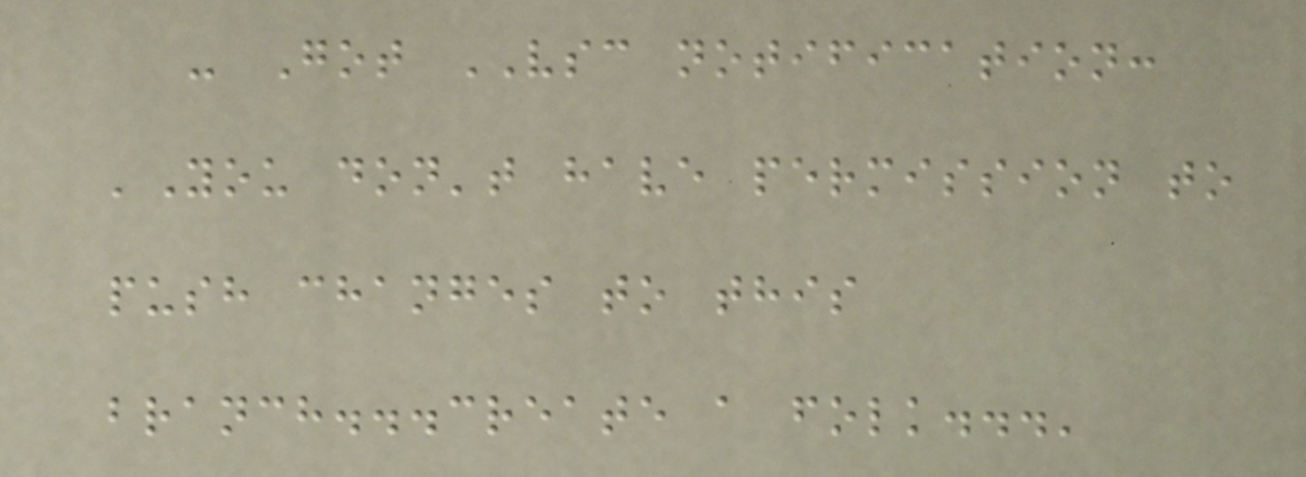- Got VSC notification:
'You don't have permission to
push changes to this
branch...create a folk...'
